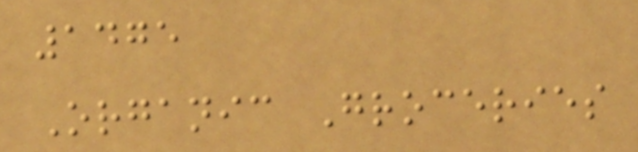1475
Organic Groceries
